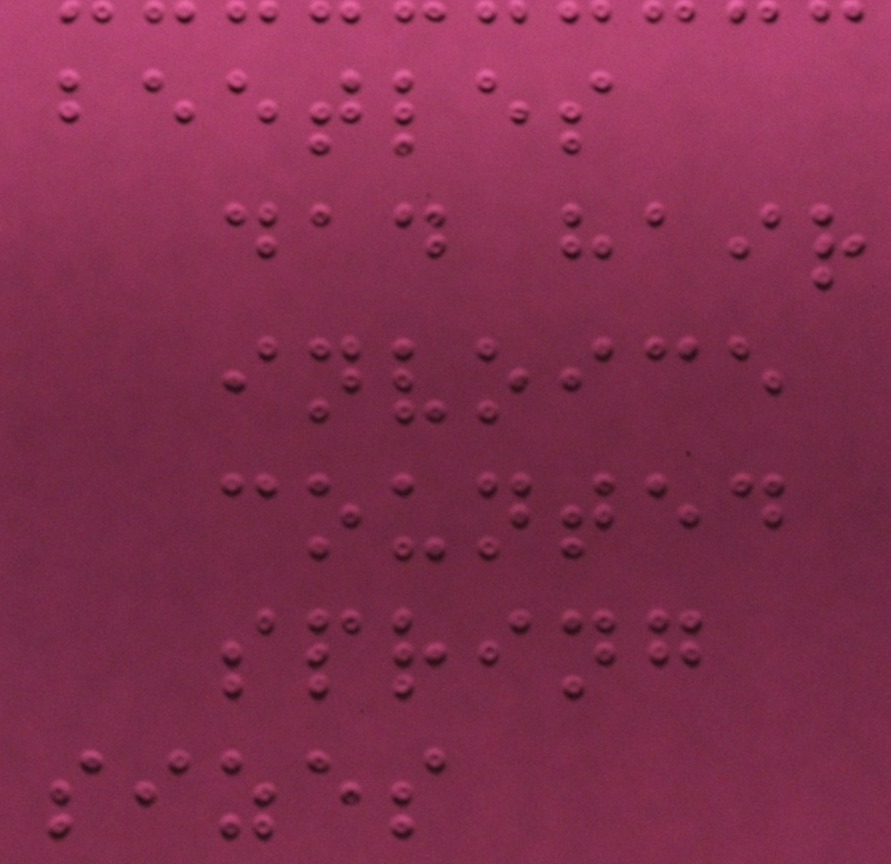beetles
dad hair
invoice
counted
spring
sizes
